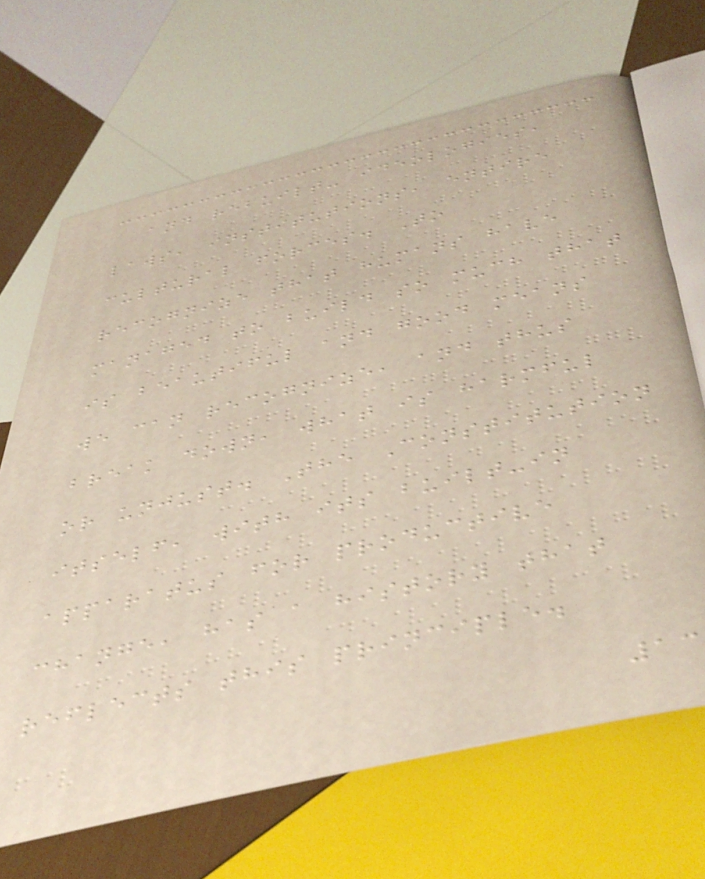and rebuilt- ideologies,
laws, institutions, entire
cultural forces. To
recognize that humans have
managed to build so much that
is beautiful and good means
we can recognize, and thus
break down, what is harmful
or unjust. The Constitution
itself, with its built-in
apparatus for productive
change, has a history that
reflects this principle.
13
